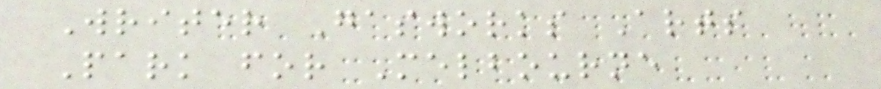Writer Gasworks Arts
Park for Melbourne
